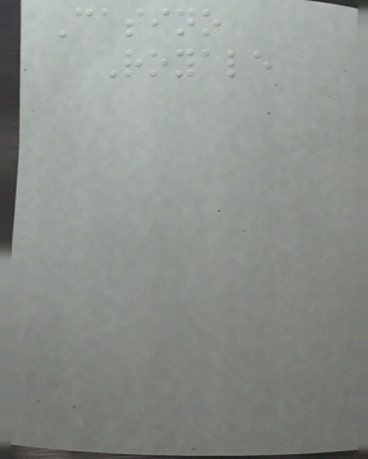Casino
Royale
